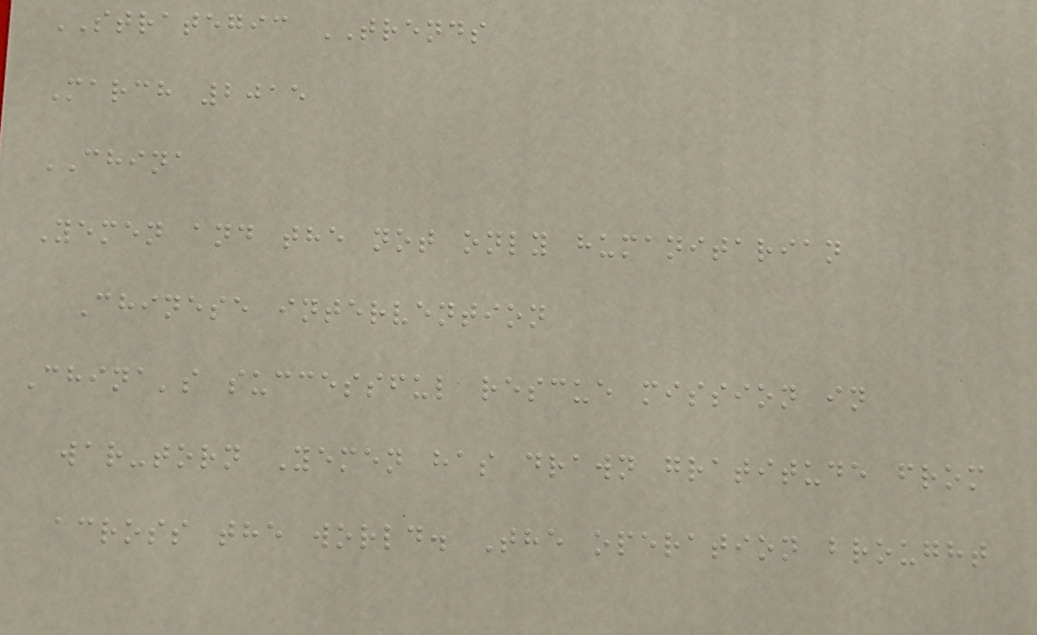STRATEGIC TRENDS
March 2015
CHINA
Yemen and the not only humanitarian
Chinese intervention
China's successful rescue mission in
war-torn Yemen has drawn gratitude from
across the world. The operation brought
